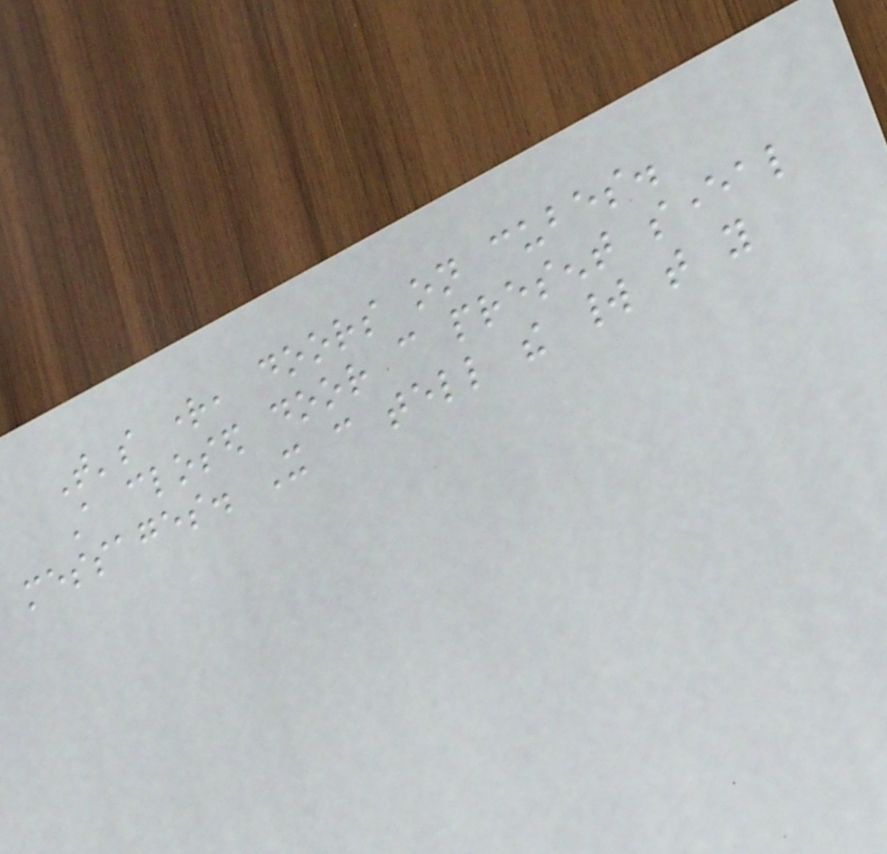That's right, doors on cubes.
A closed door can present several
messages. It can tell the world that you
